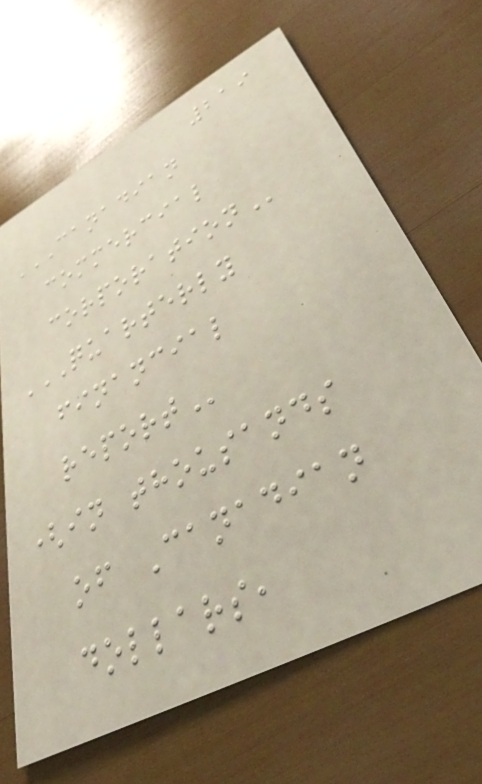219
CANADIAN
COMMERCIAL
CORPORATION
QUARTERLY
FINANCIAL
REPORT
(in thousands
of Canadian
dollars,
